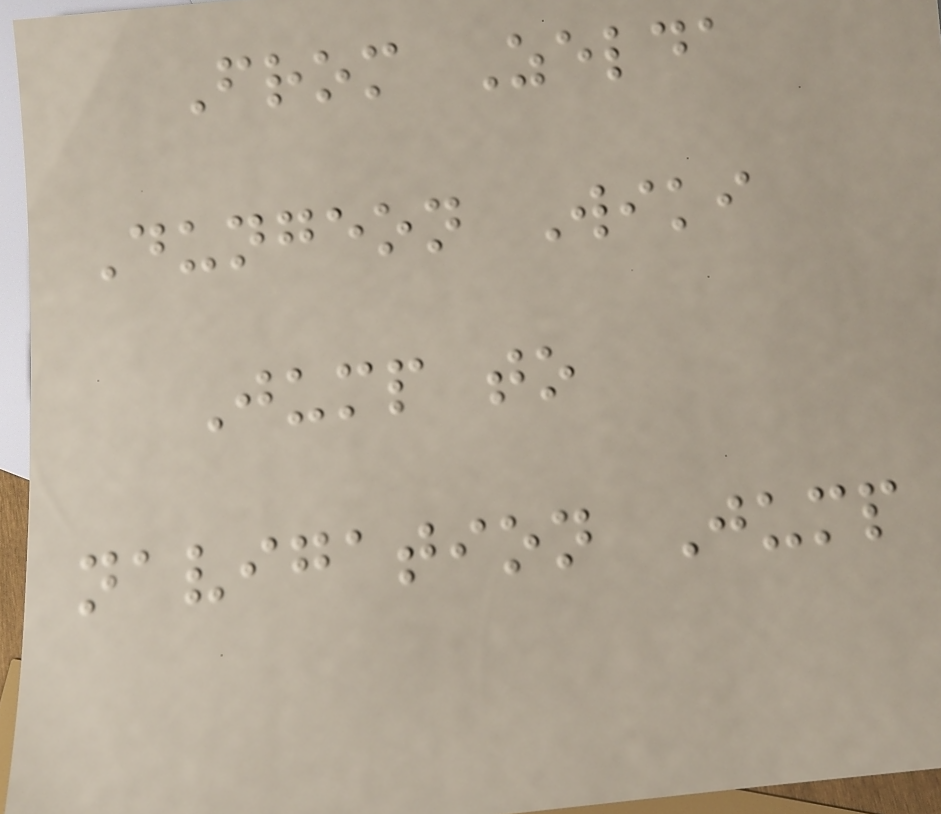From Zelda
Dungeon Wiki
Jump to
navigation Jump
